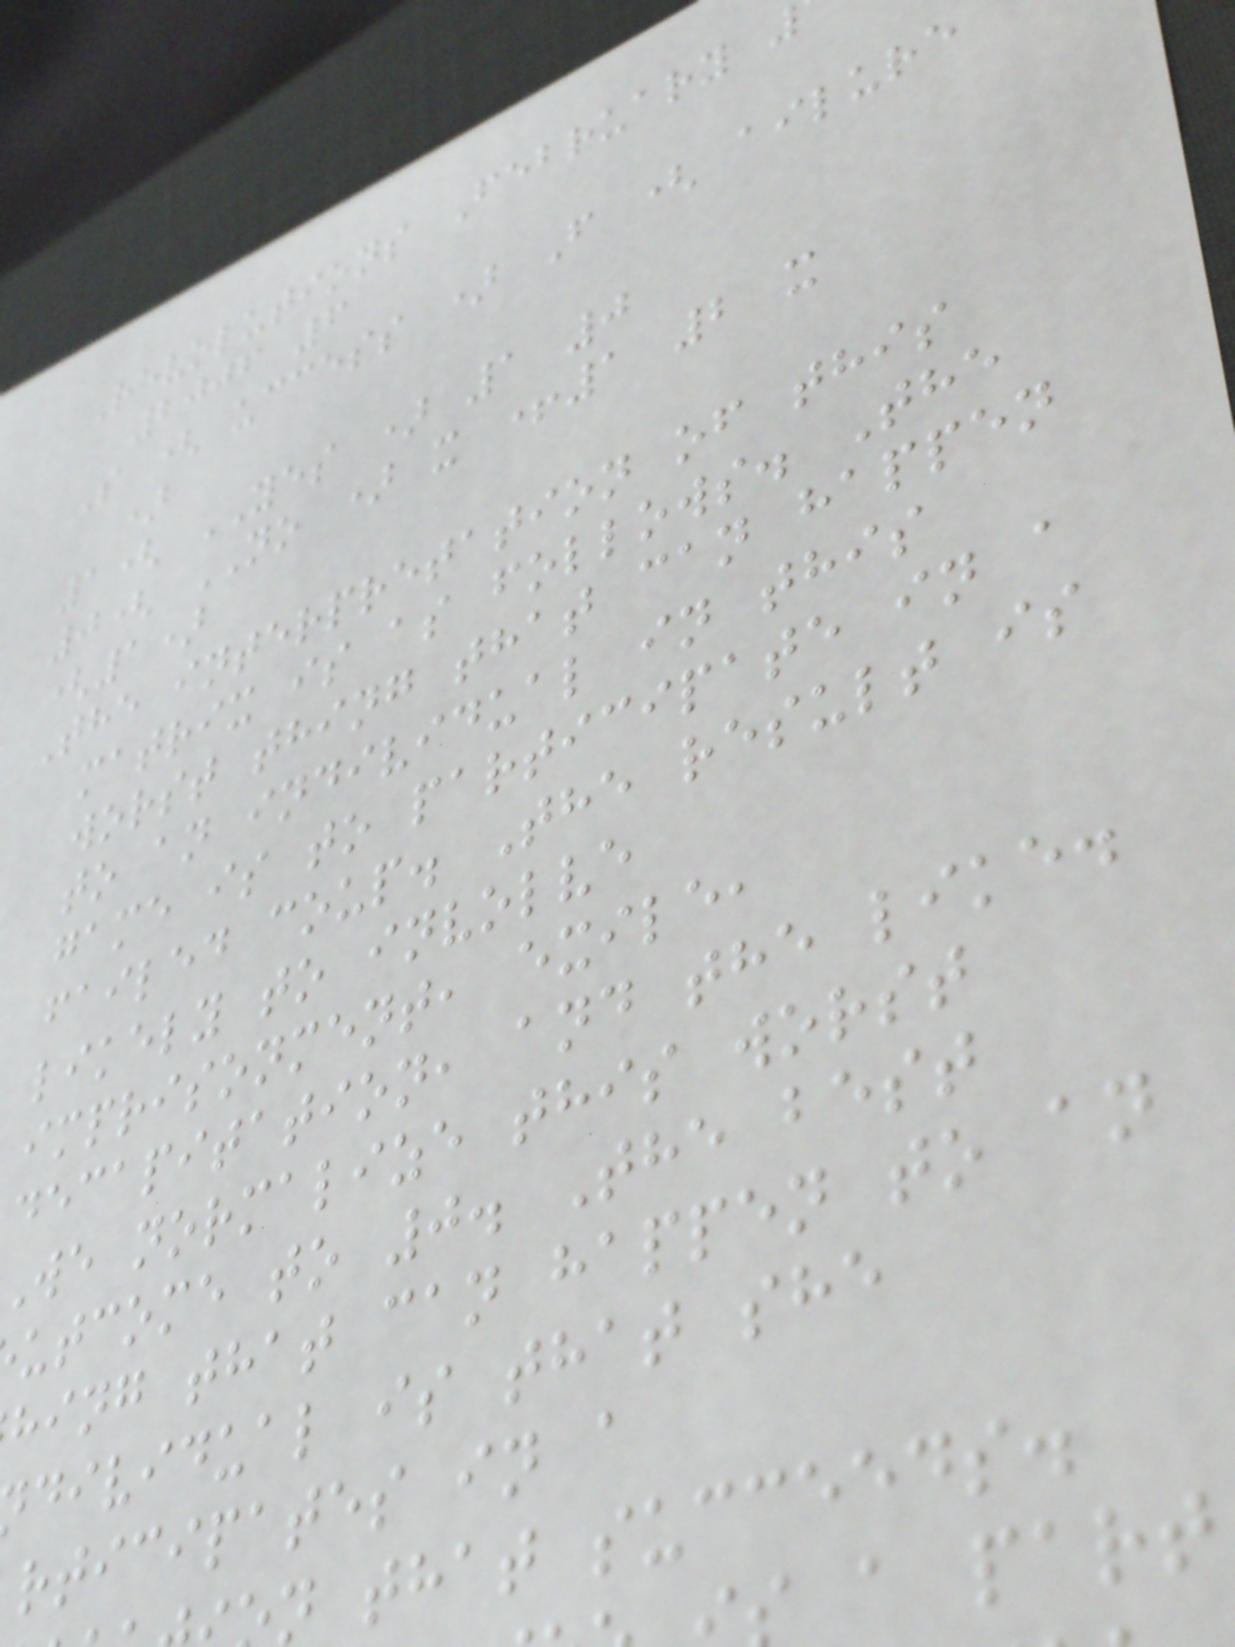Revolutions February
2006 6
S ( uccess ) F ( ailure
)
1( YES ) 1 0
0( NO ) x +1 2 x
(1)
The interpretation of this
matrix is as follows. The
worst thing that can happen
to an individual in this
game is to participate in a
failed coup. The result is
likely to involve
imprisonment, exile,
decapitation, and the like.
we normalize this worst
utcome to 0. The best
hing that can happen to an
dividual is that she
rticipates in a
n that succeeds.
